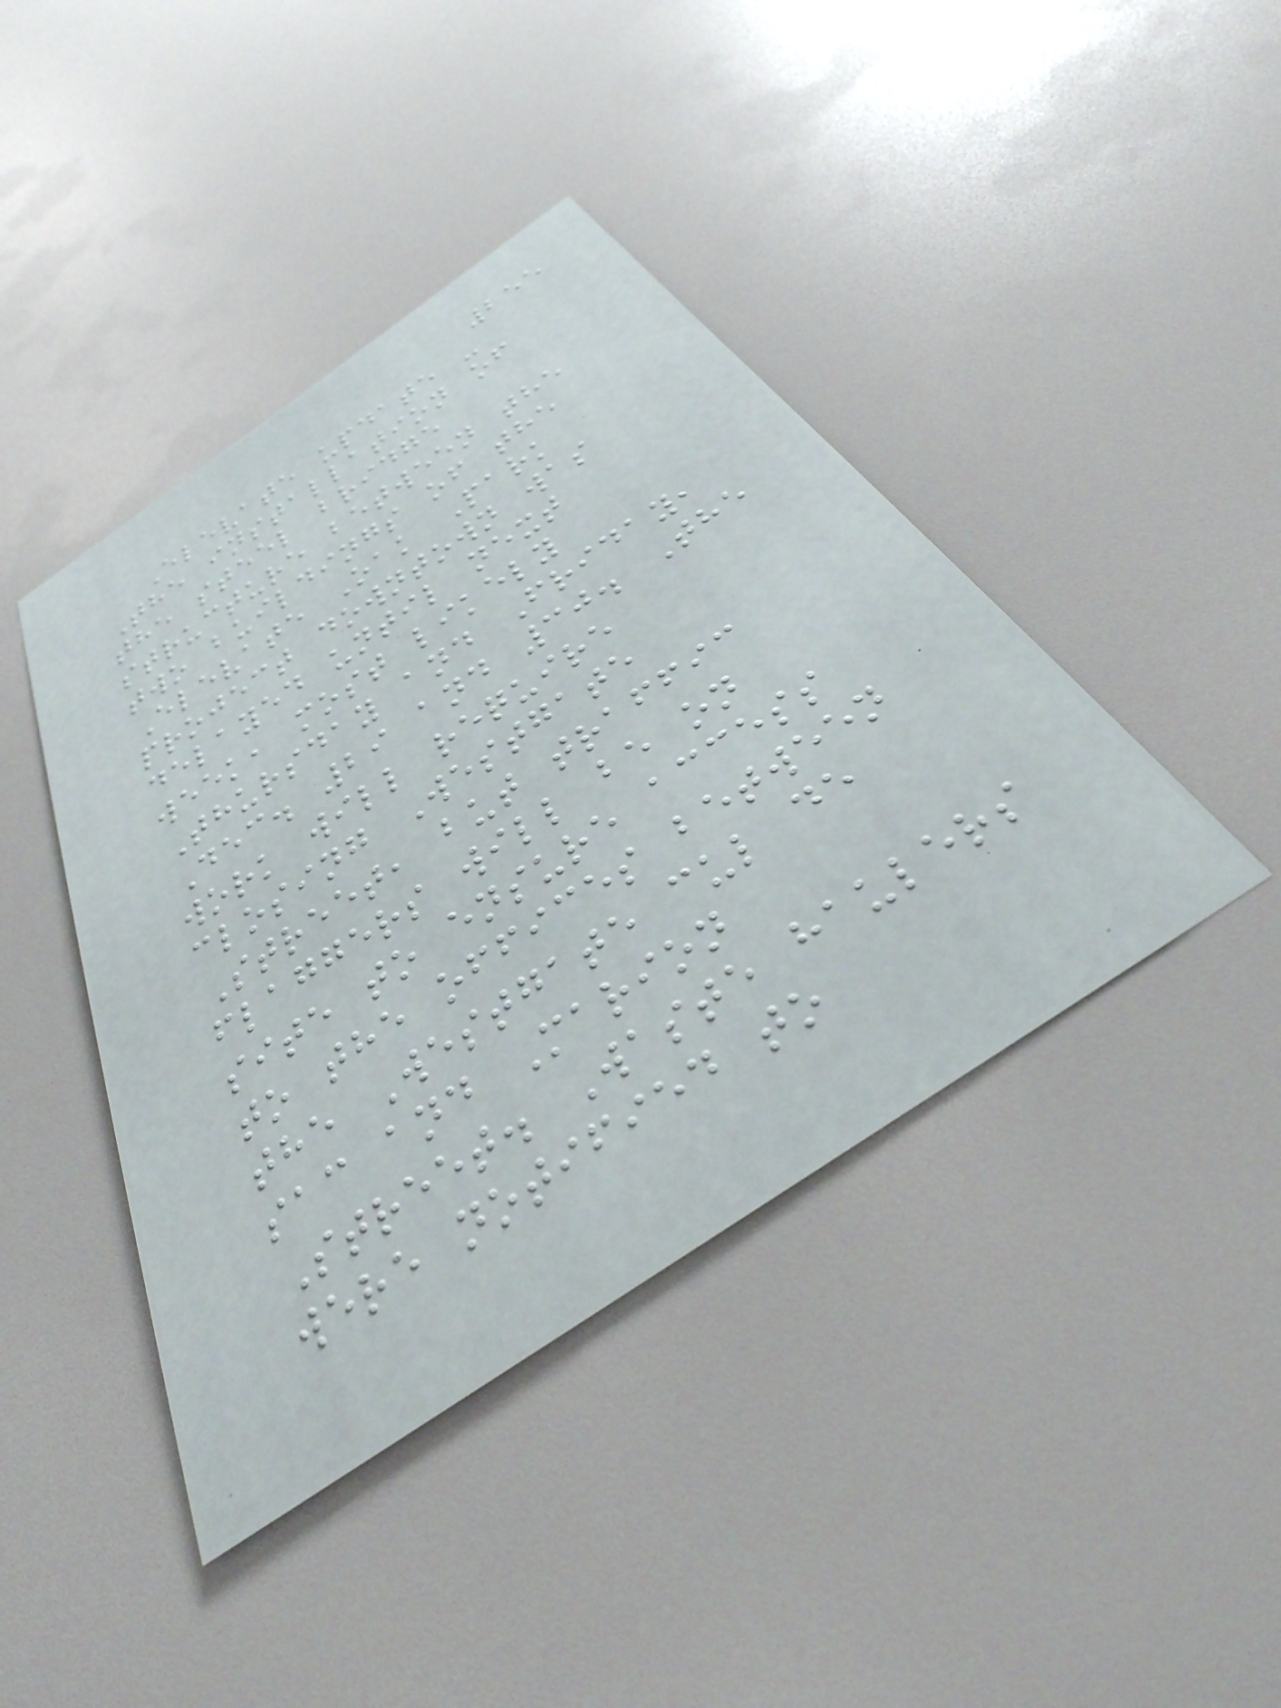255
Elevate update -
The installation of
the steel bridge
structure between the
two buildings of the
Elevate Oak Park
project downtown was
delayed until next
week, most likely
Thursday and Friday,
Dec. 29 and 30. The
work will require
closing Westgate
Street, but traffic
flaggers will be on
site to ensure access
to the offices between
the Westgate cul de
sac and Marion
Street. Waste haulers
were notified to
